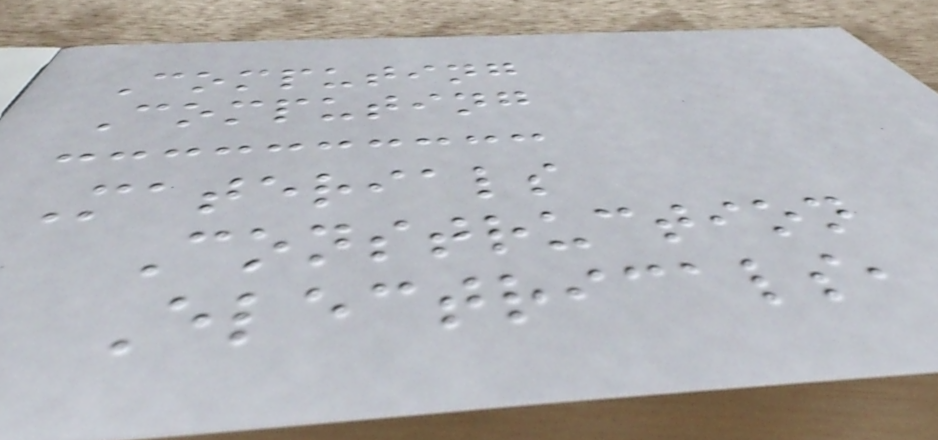Computing
Computing
Materials
Construction
Electricals,
